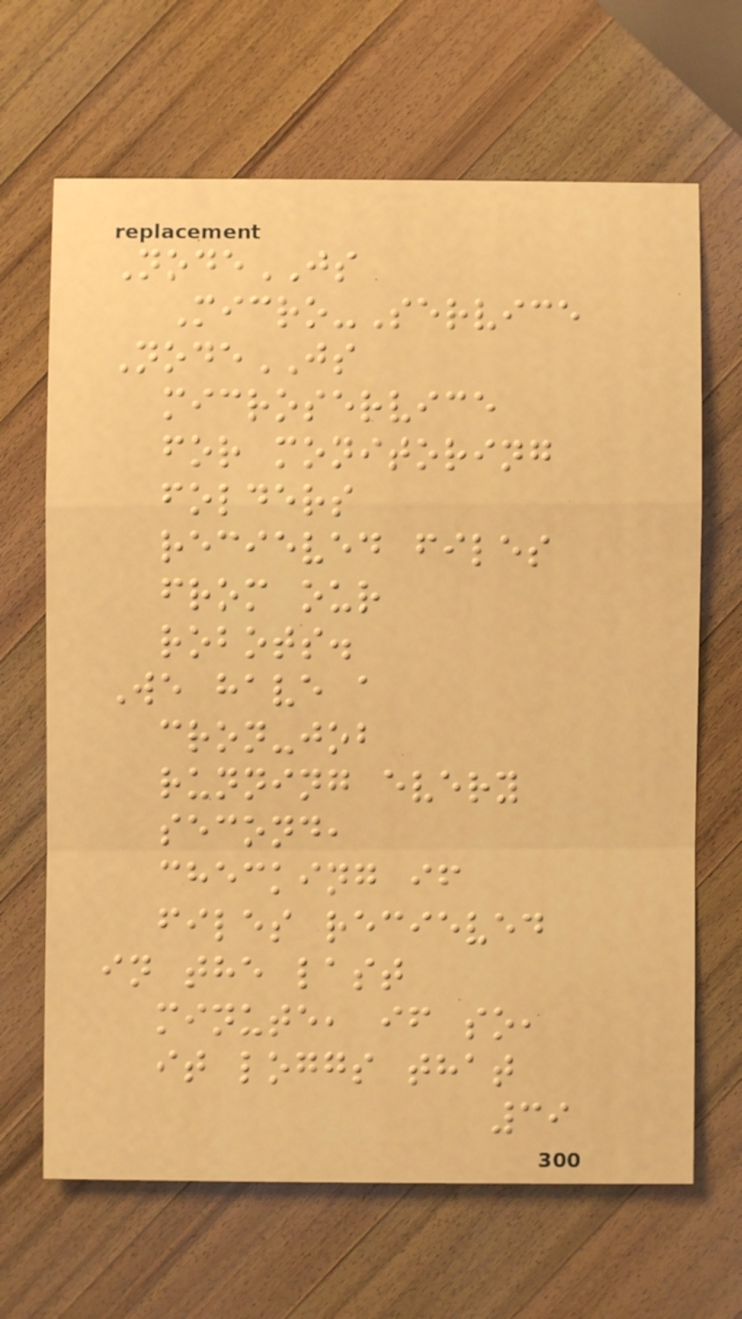NodeJS
Micro-Service
NodeJS
microservice
for monitoring
folders
recieved files
from our
robots.
We have a
cron-job
running every
second,
checking if
files recieved
in the last
minute, if so,
it loggs that
39
